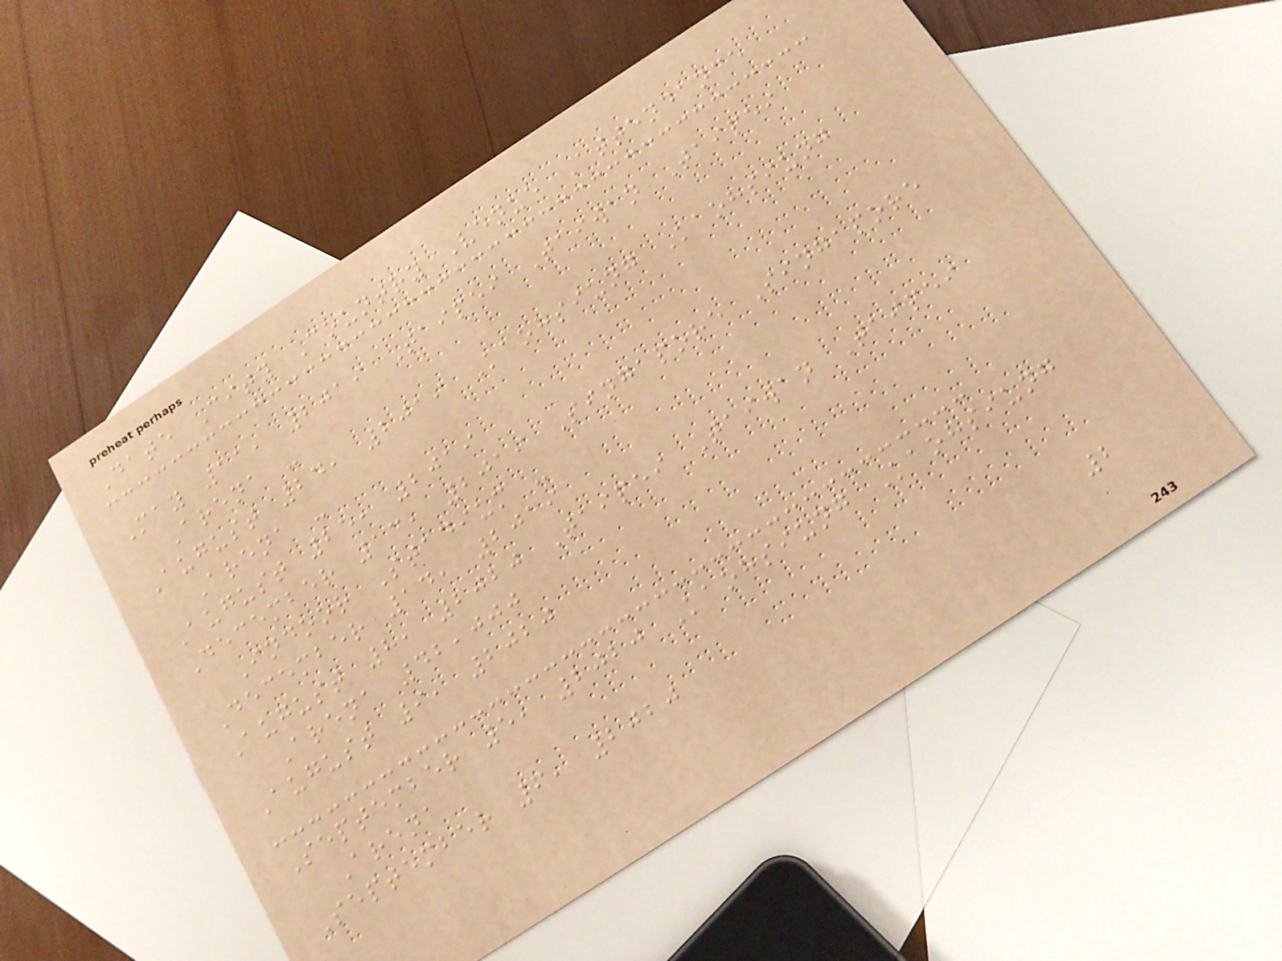Date City Country Venue Attendance
May 11, 2019 Taipei Taiwan Taipei
Arena -
August 24, 2019 Kaohsiung Kaohsiung
Arena -
August 25, 2019
December 13, 2019 Singapore Singapore
Indoor Stadium -
December 14, 2019
August 8, 2020 Taipei Taiwan Taipei
Arena 42,000
August 9, 2020
September 5, 2020 Kaohsiung Kaohsiung
Arena
September 6, 2020
2
